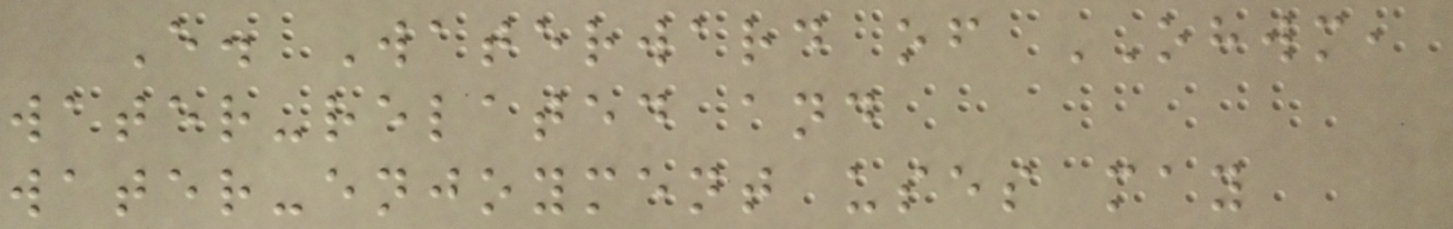E. Waterward of OHWM,
water-related and
water-enjoyment uses may
